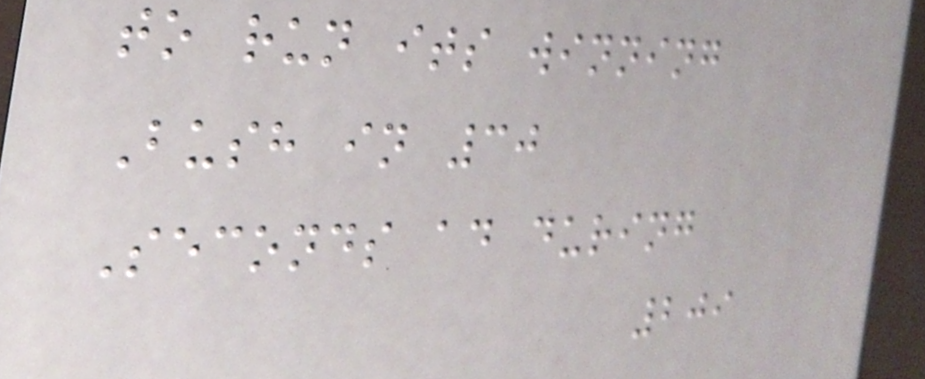to run its winning
Bush in 30
Seconds ad during
209
